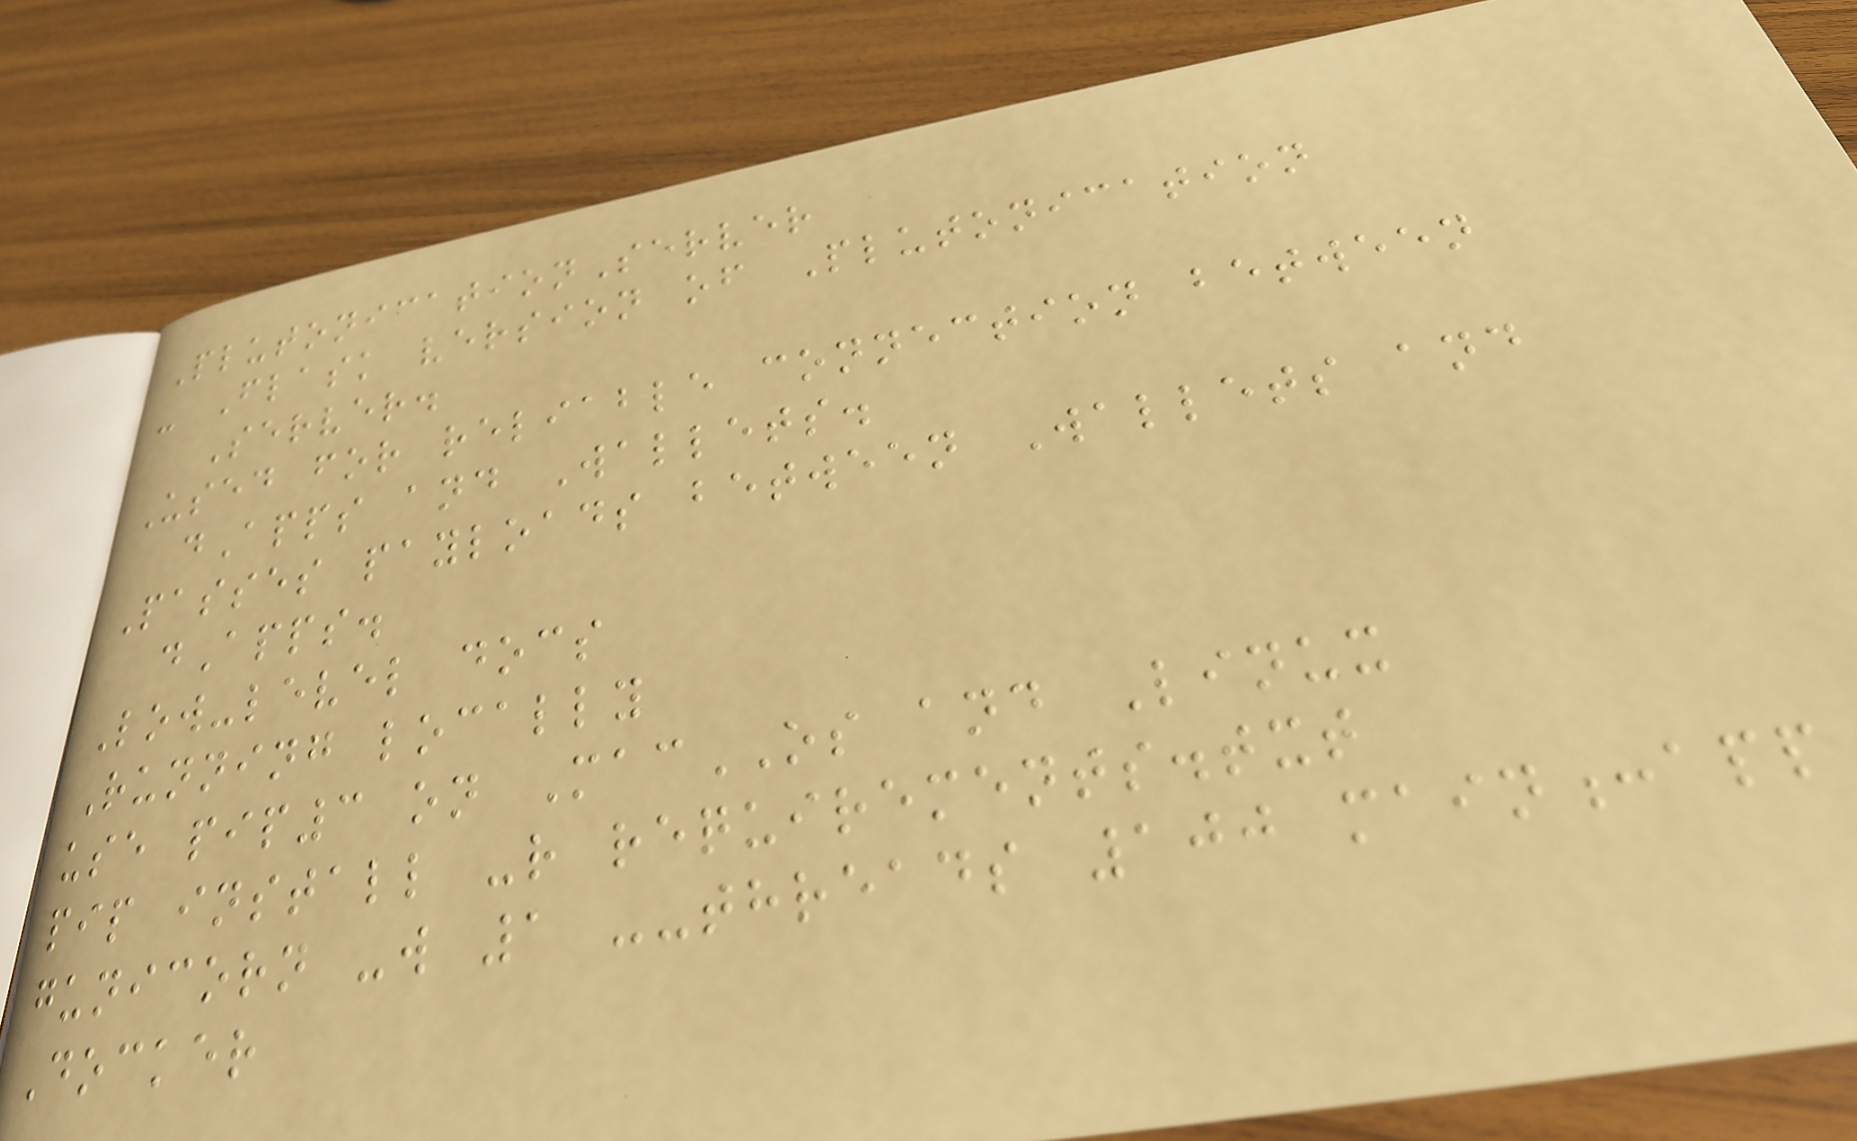PlutonicationServer
- Flask version of Plutonication
Server.
Used for reliable connection between
dApps and Wallets.
Passes payloads between Wallets and
dApps.
Low-level docs
Running locally
use pip3 on MacOS and Linux
pip install -r requirements.txt
gunicorn -w 1 --threads 100 main:app
Docker
